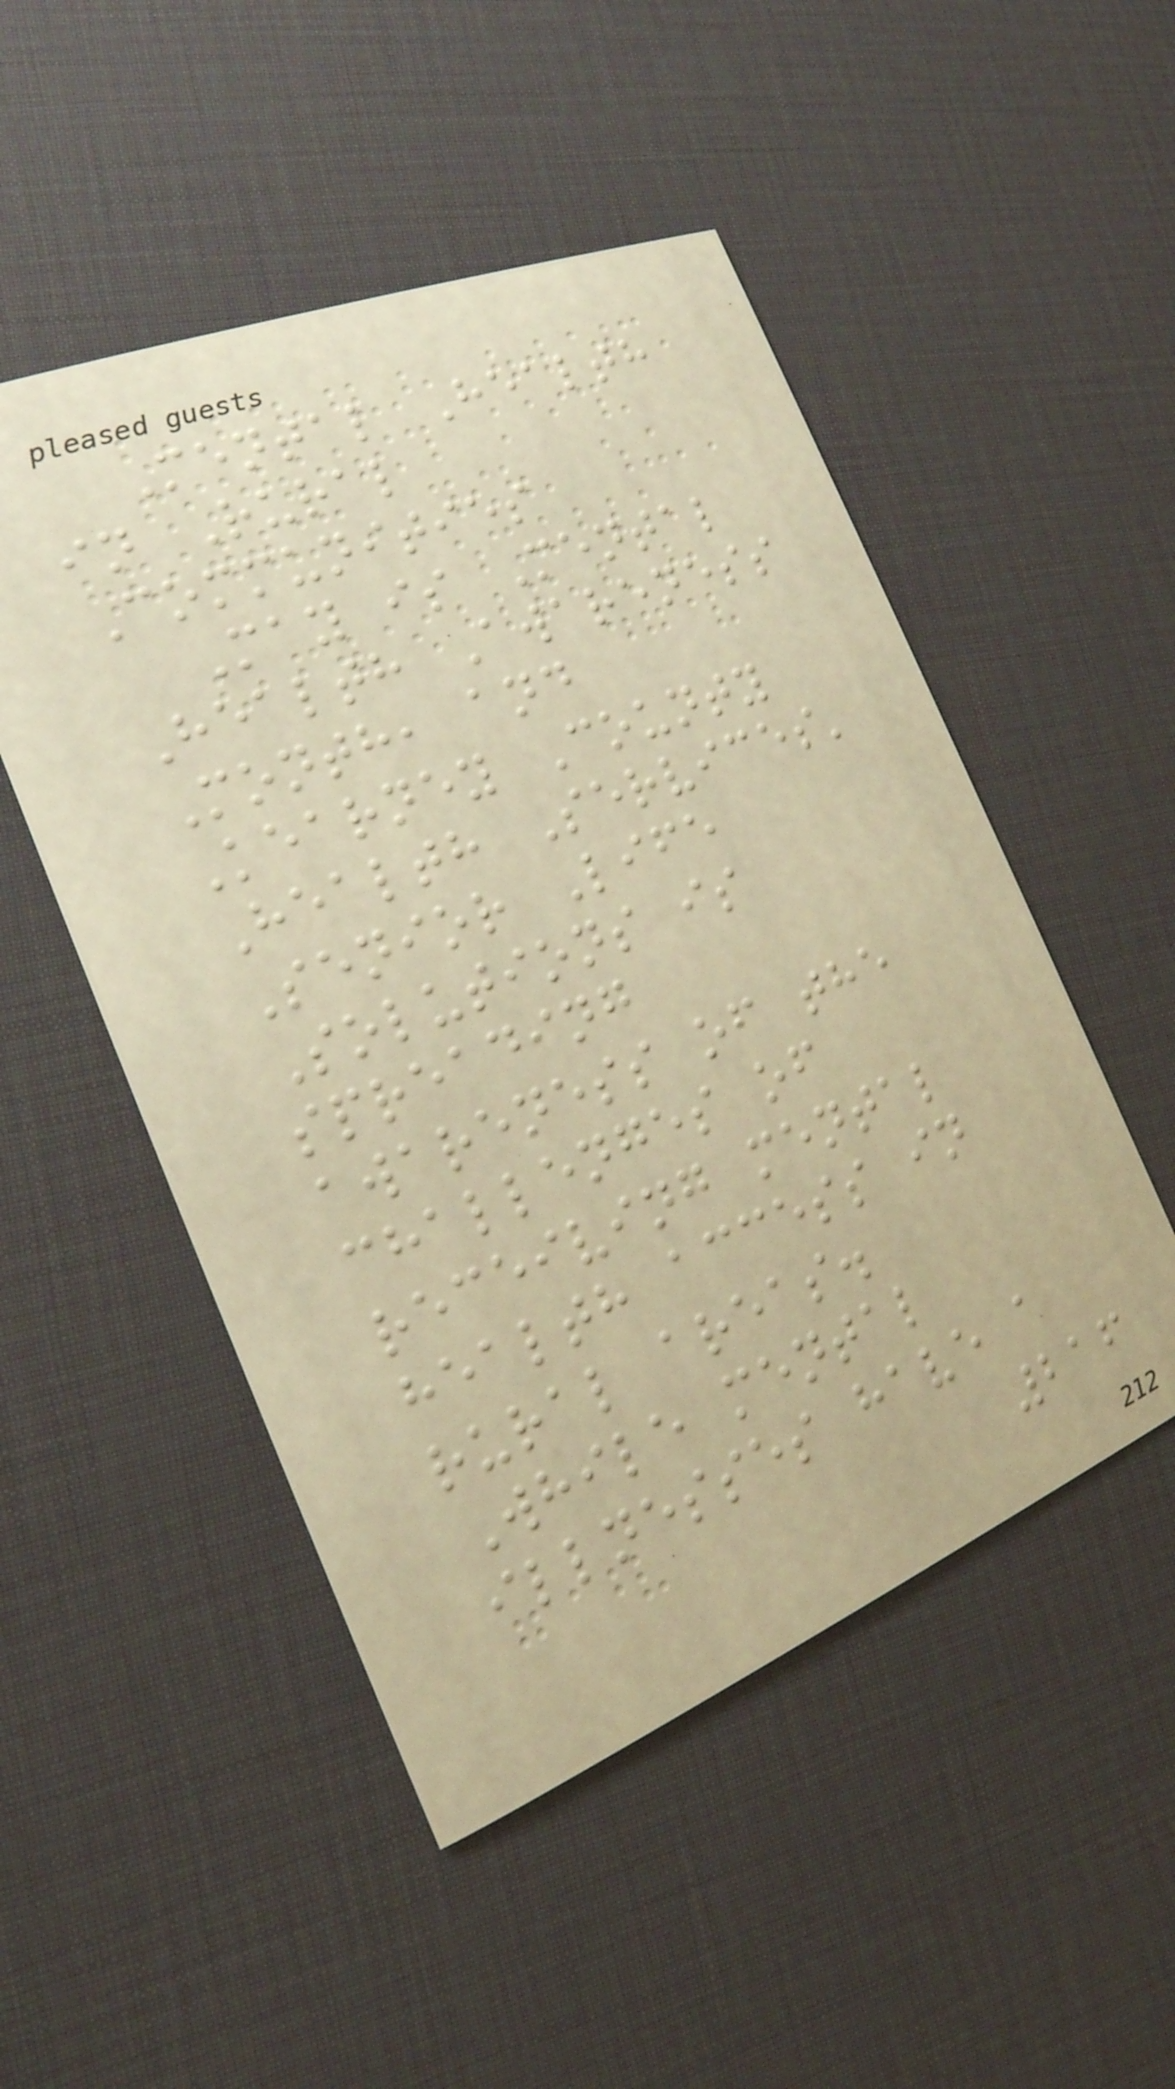Mental Health
in Rural
Communities
May is Mental
Health Awareness
Month, and
Kearney County
Health Services'
Senior Life
Solutions is
spreading
awareness of the
challenges of
receiving mental
health access in
rural areas.
While mental
illnesses have a
216
